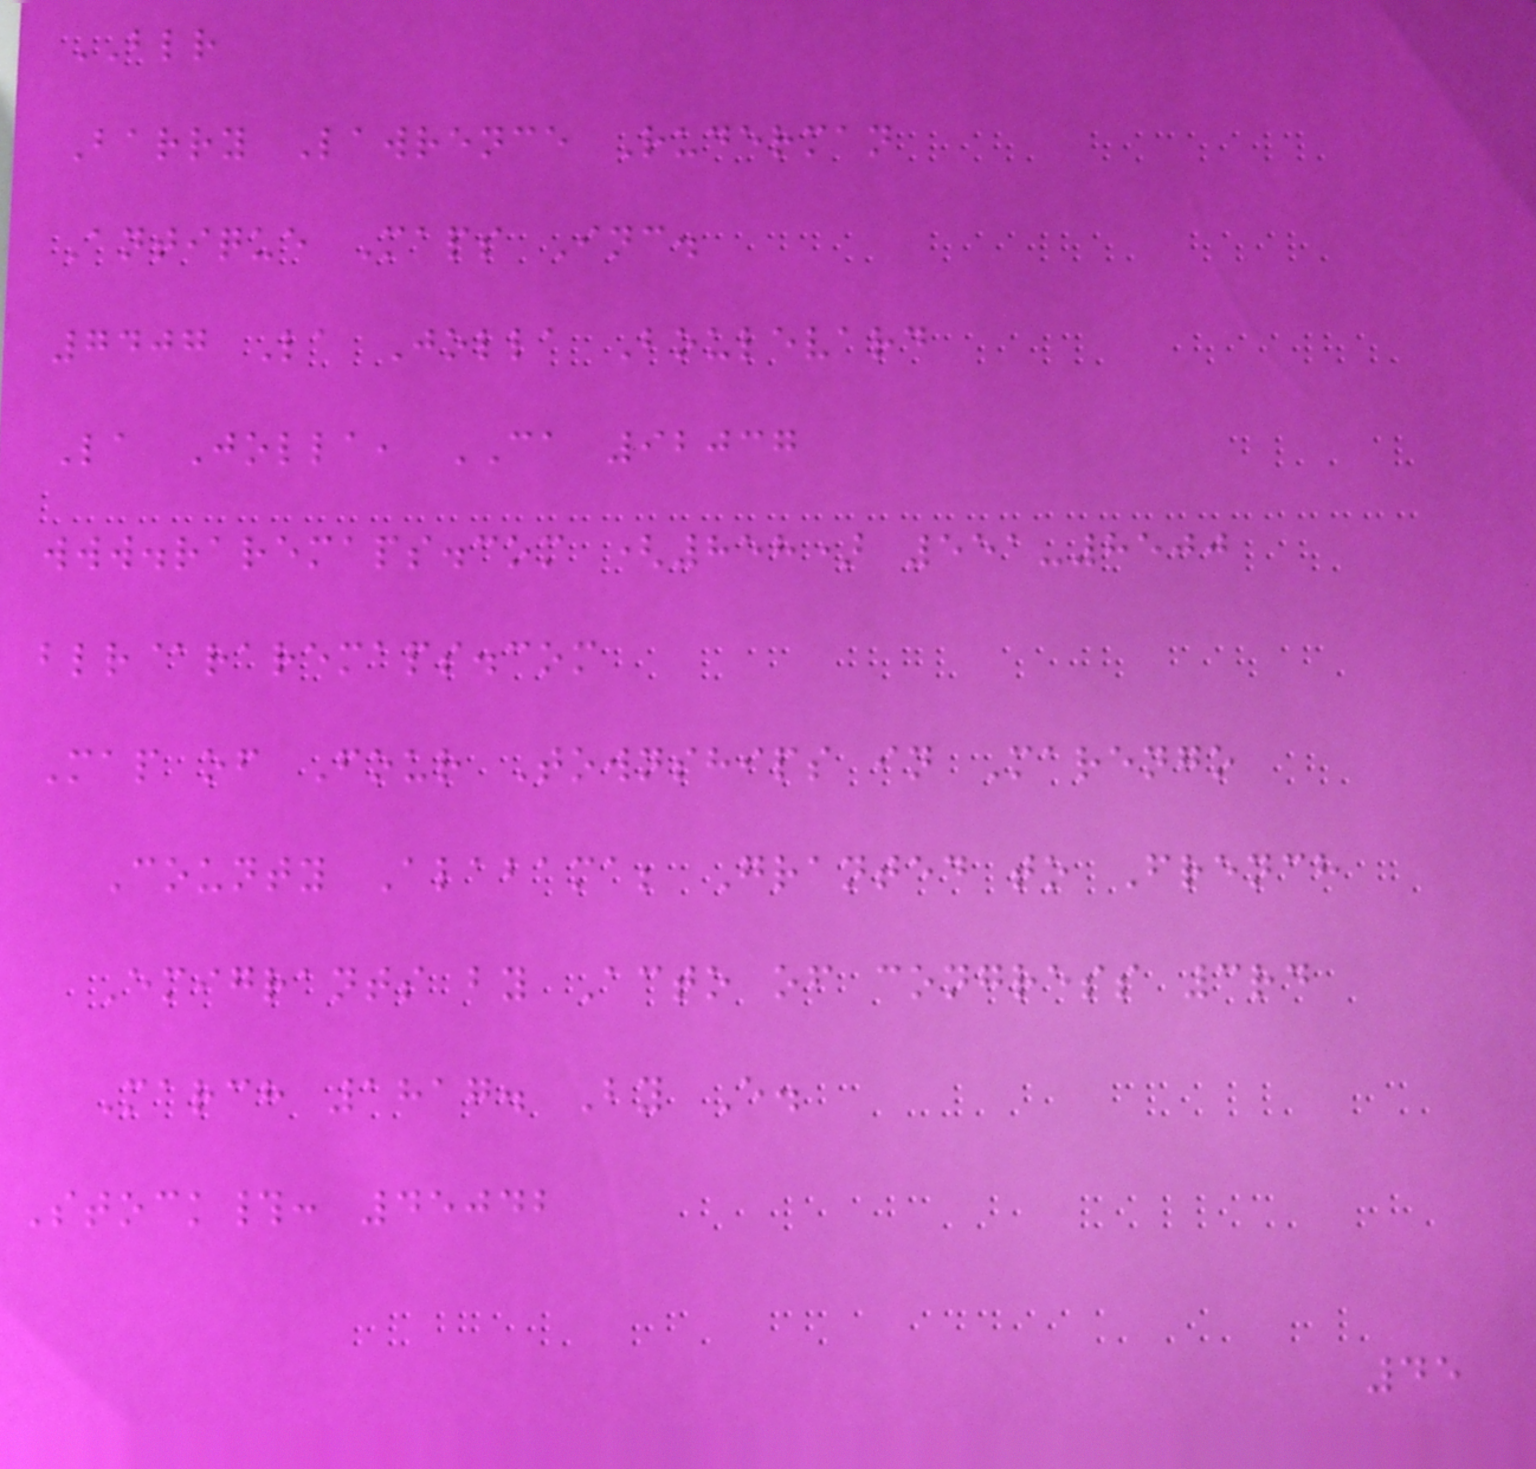BLR
Barry Lawrence Ruderman
Antique Maps Inc.
7407 La Jolla Boulevard
La Jolla, CA 92037
www.raremaps.com (858) 551-8500
blr@raremaps.com
Map of Four Townships in Marengo
County Alabama; Granted to French
Emigrants by Acto of congress 3rd
March 1817. By E.
Stock#: 45042
45
